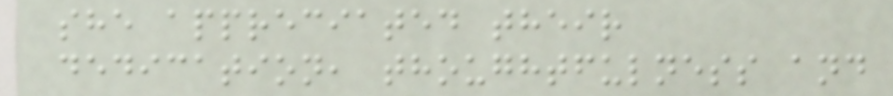she appreciated their
dedication, thoughtfulness and
